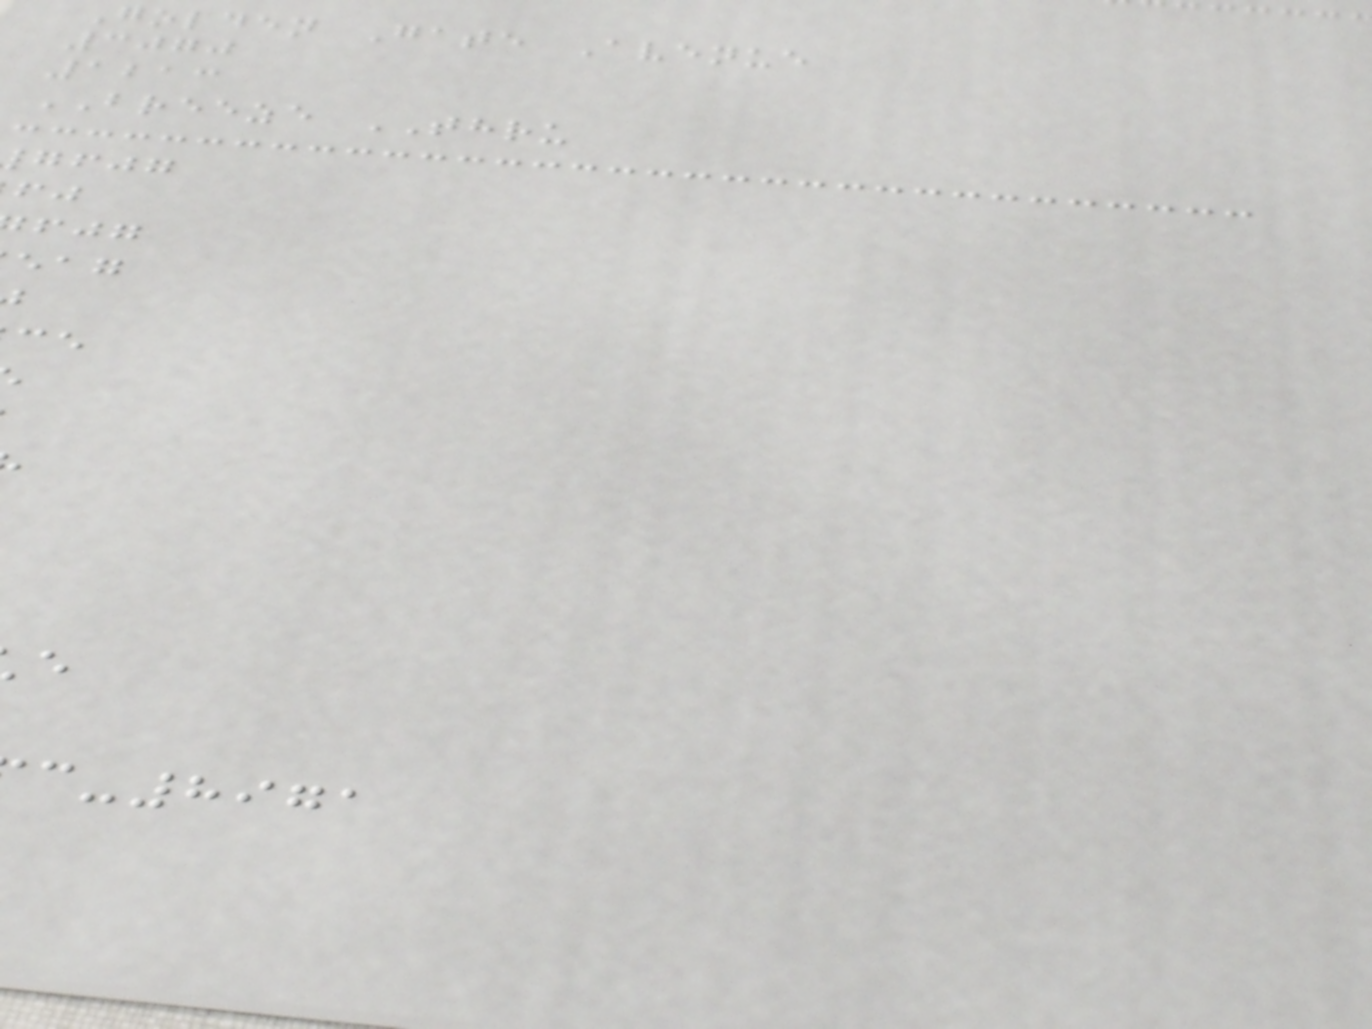Golden Gate Avenue
3070
1213
BREEZE THRU
gfjg
-8971
